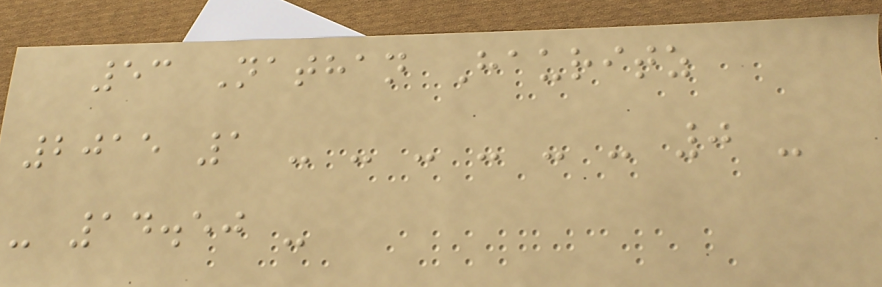53 Nathan Hauritz
2015 1 - - - - - - 0 -
- 14.50 -
